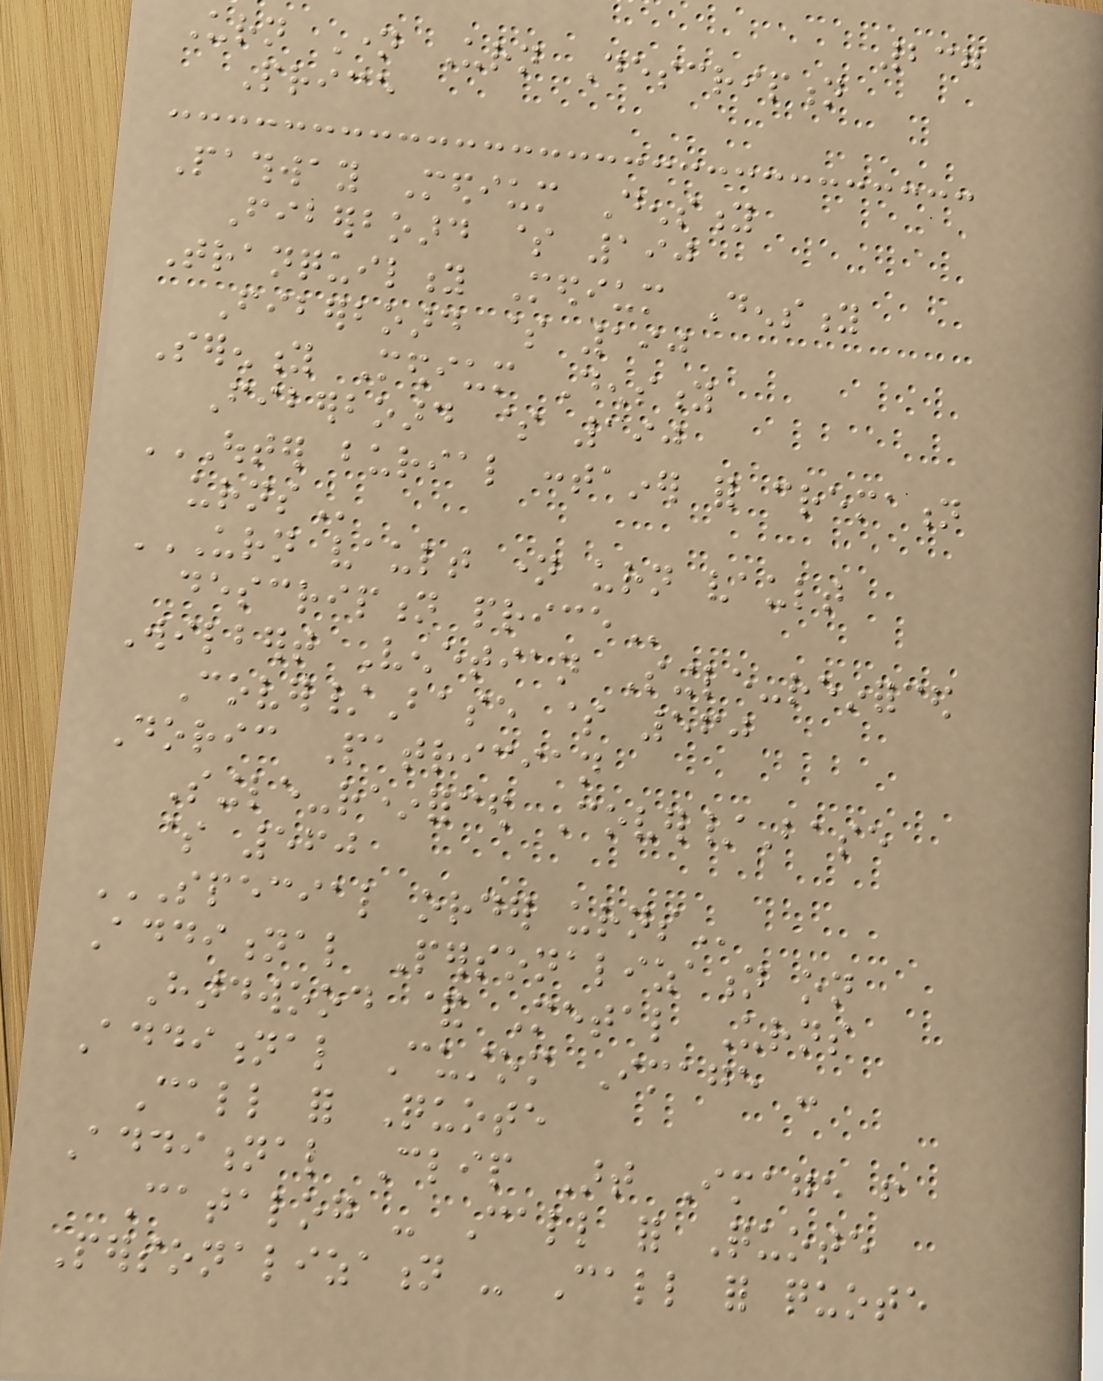237
Urn Name Urn Description
Price
Pathway Medium Density
Fiberboard $ 190
Tranquility Medium Density
Fiberboard $ 190
Serenity Medium Density
Fiberboard $ 190
OUTER BURIAL CONTAINER FOR CREMATION
URNS
URN VAULT NAME URN VAULT
DESCRIPTION PRICE
Wilbert Venetian Single-reinforced
Cover/Base $ 560
Doric Patrician
Single-reinforced Cover/Base
$ 560
SPECIAL ORDER URNS
Additional Personalization on
Hardwood & Metal Urns
Additional Custom Image -
Call for Quote
Additional Clip Art Image from
Catalog - Call for Quote
Personalization - Call for quote
